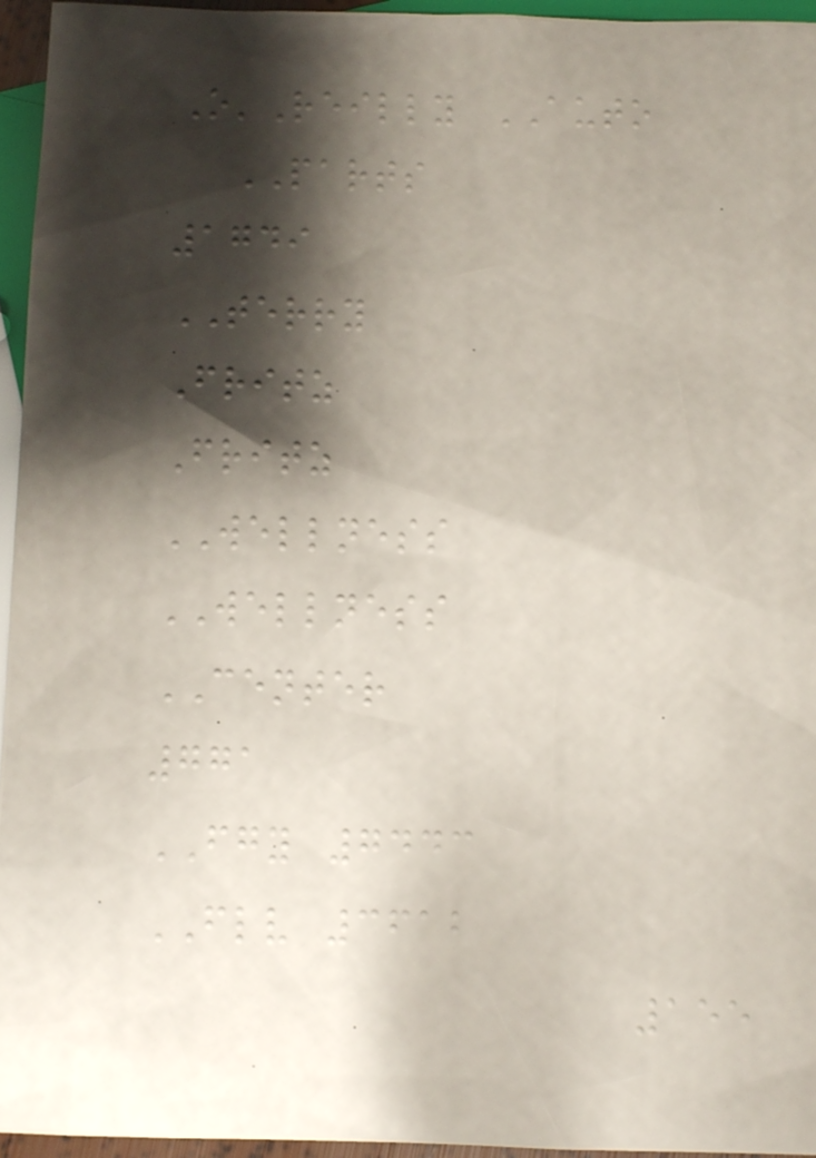O'Reilly AUTO
PARTS
1749
TERRY
Fritz
Fritz
WELLNESS
WELLNESS
CENTER
771
FGY 7443
FLV 3612
155
